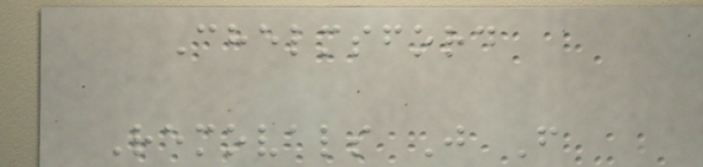Chelmsford
Removals J F
